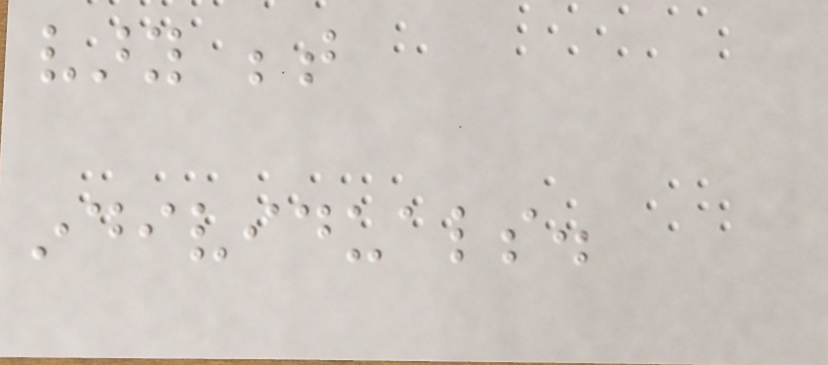vary between
individuals.
